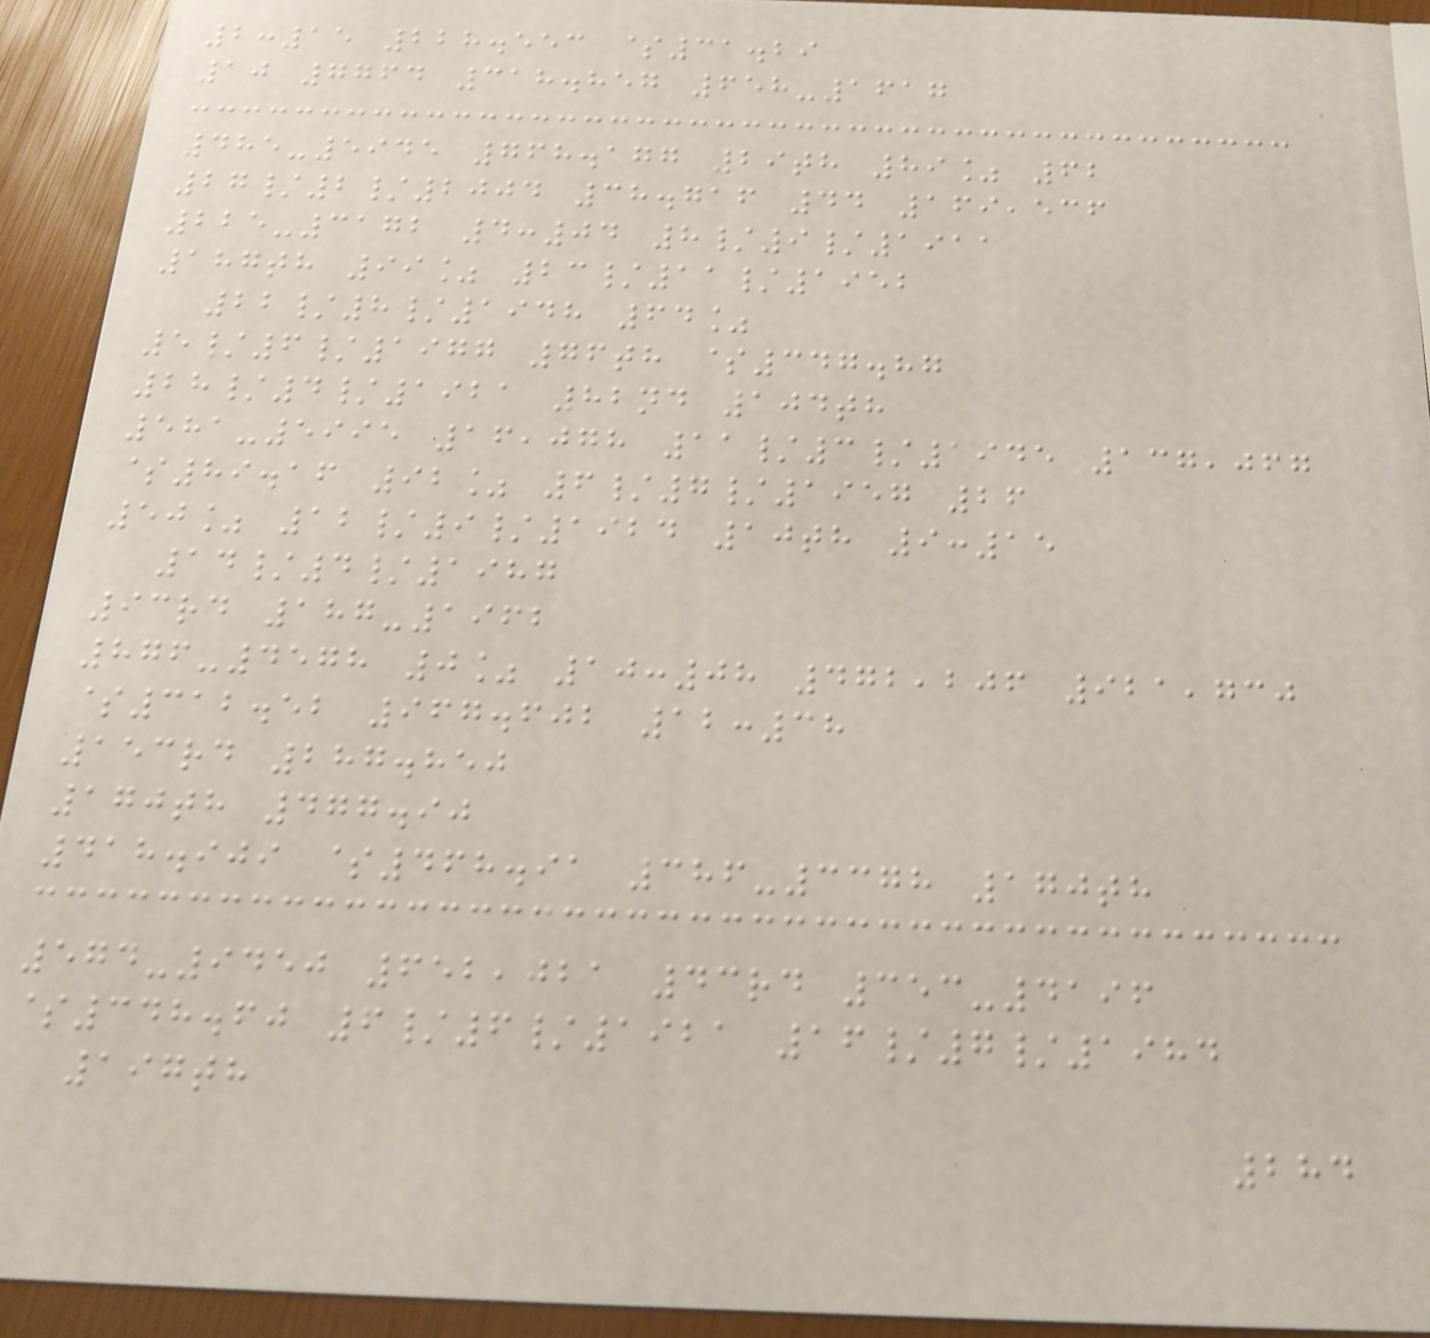2:15 228.553 $31.29
10 7764 318.857 658-1617
485-5945 768.177 29th 89% 62
27/2/2004 38.716 44 169,536
225-3172 4:04 8/9/1911
187th 99% 23/11/1952
22/8/1948 64%
5/6/1977 76th $347.87
28/4/1921 82nd 104th
581-5995 16,078 11/3/1945 137,067
$89.16 92% 6/7/1957 26
50% 12/9/1924 10th 9:15
14/4/1987
93rd 187-1962
876-4578 0% 10:08 472,206 921,730
$312.52 967.602 12:38
153rd 287.850
170th 477.90
418.909 $468.91 386-3378 170th
574-9450 652,021 43rd 353-4196
$348.60 6/6/1921 16/7/1984
197th
284
